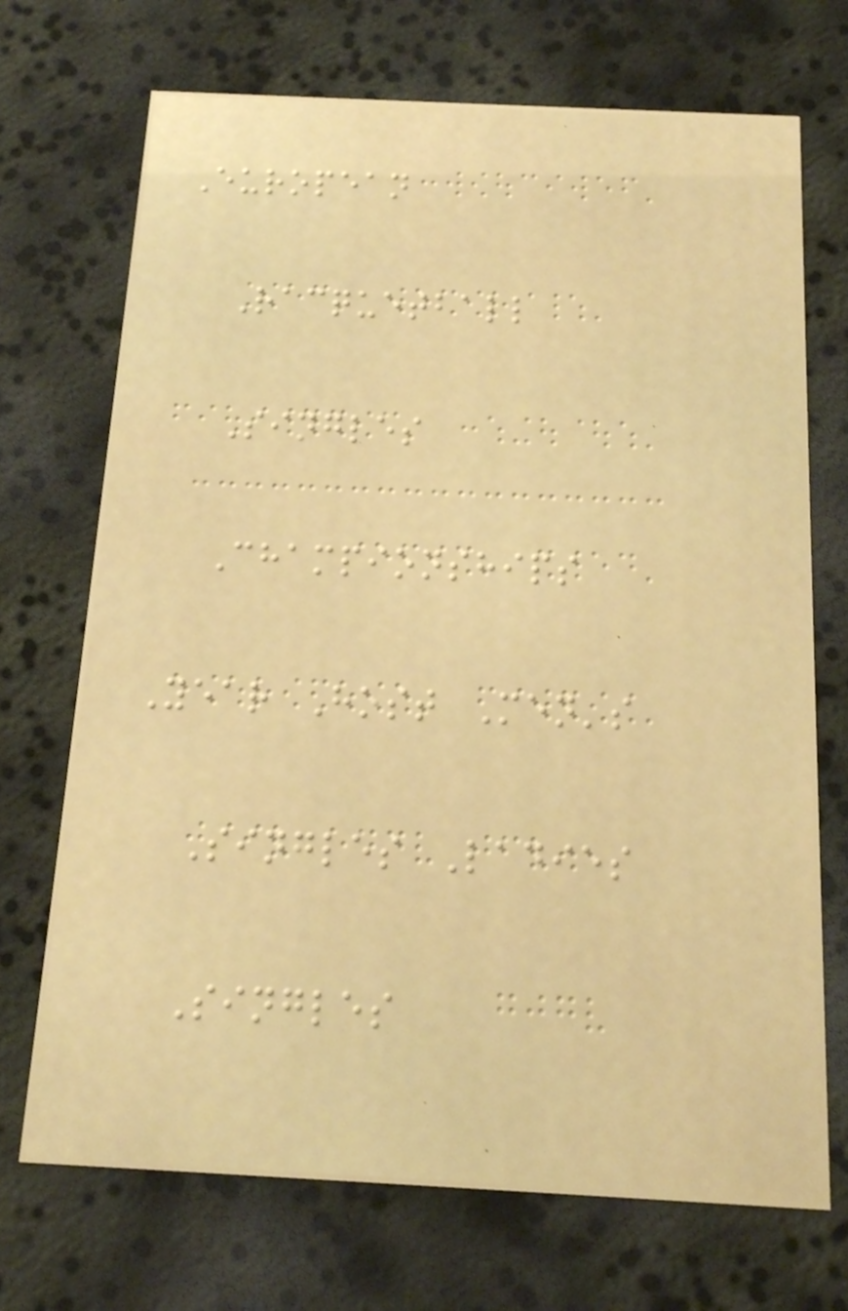European
Racquetball
Singles
Championships
Year Host Men's
Singles Ladies
Singles
